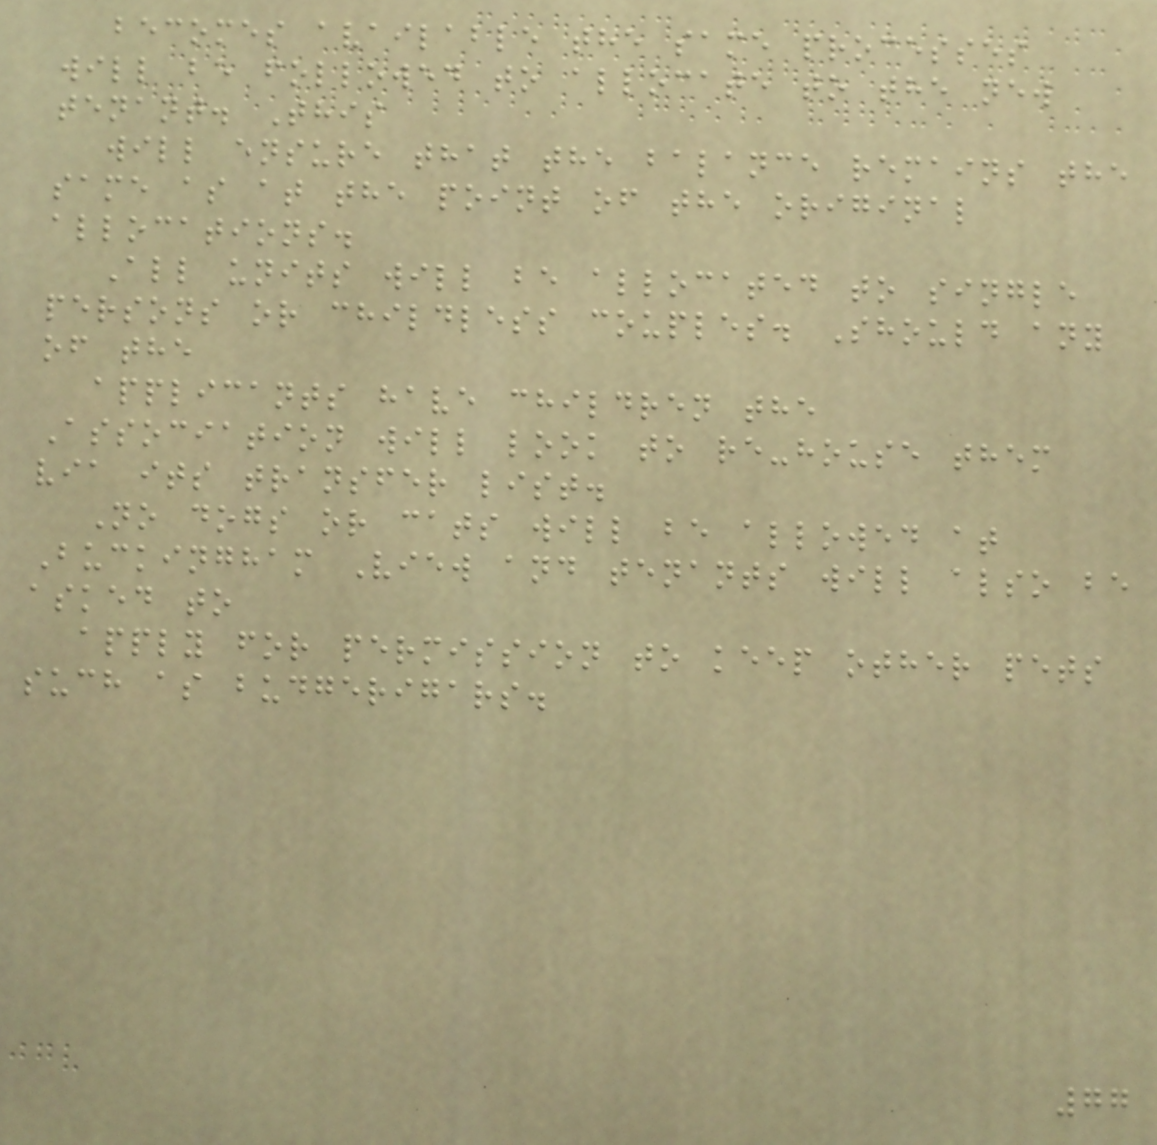becomes available the same processes
will be followed to allocate to the new
tenant. This
will ensure that the balance remains the
same as at the point of the original
allocations.
All units will be allocated to single
persons or childless couples. Should any
of the
applicants have children the
Association will look to re-house them
via its transfer list.
No dogs or cats will be allowed at
Buckingham View and tenants will also be
asked to
apply for permission to keep other pets
such as budgerigars.
77
